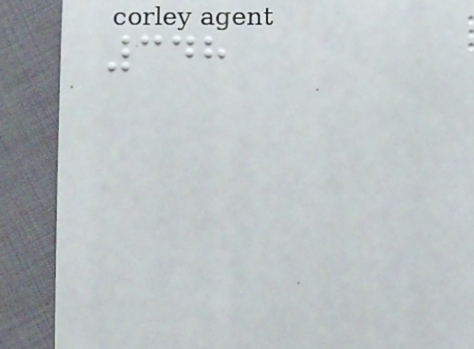348
